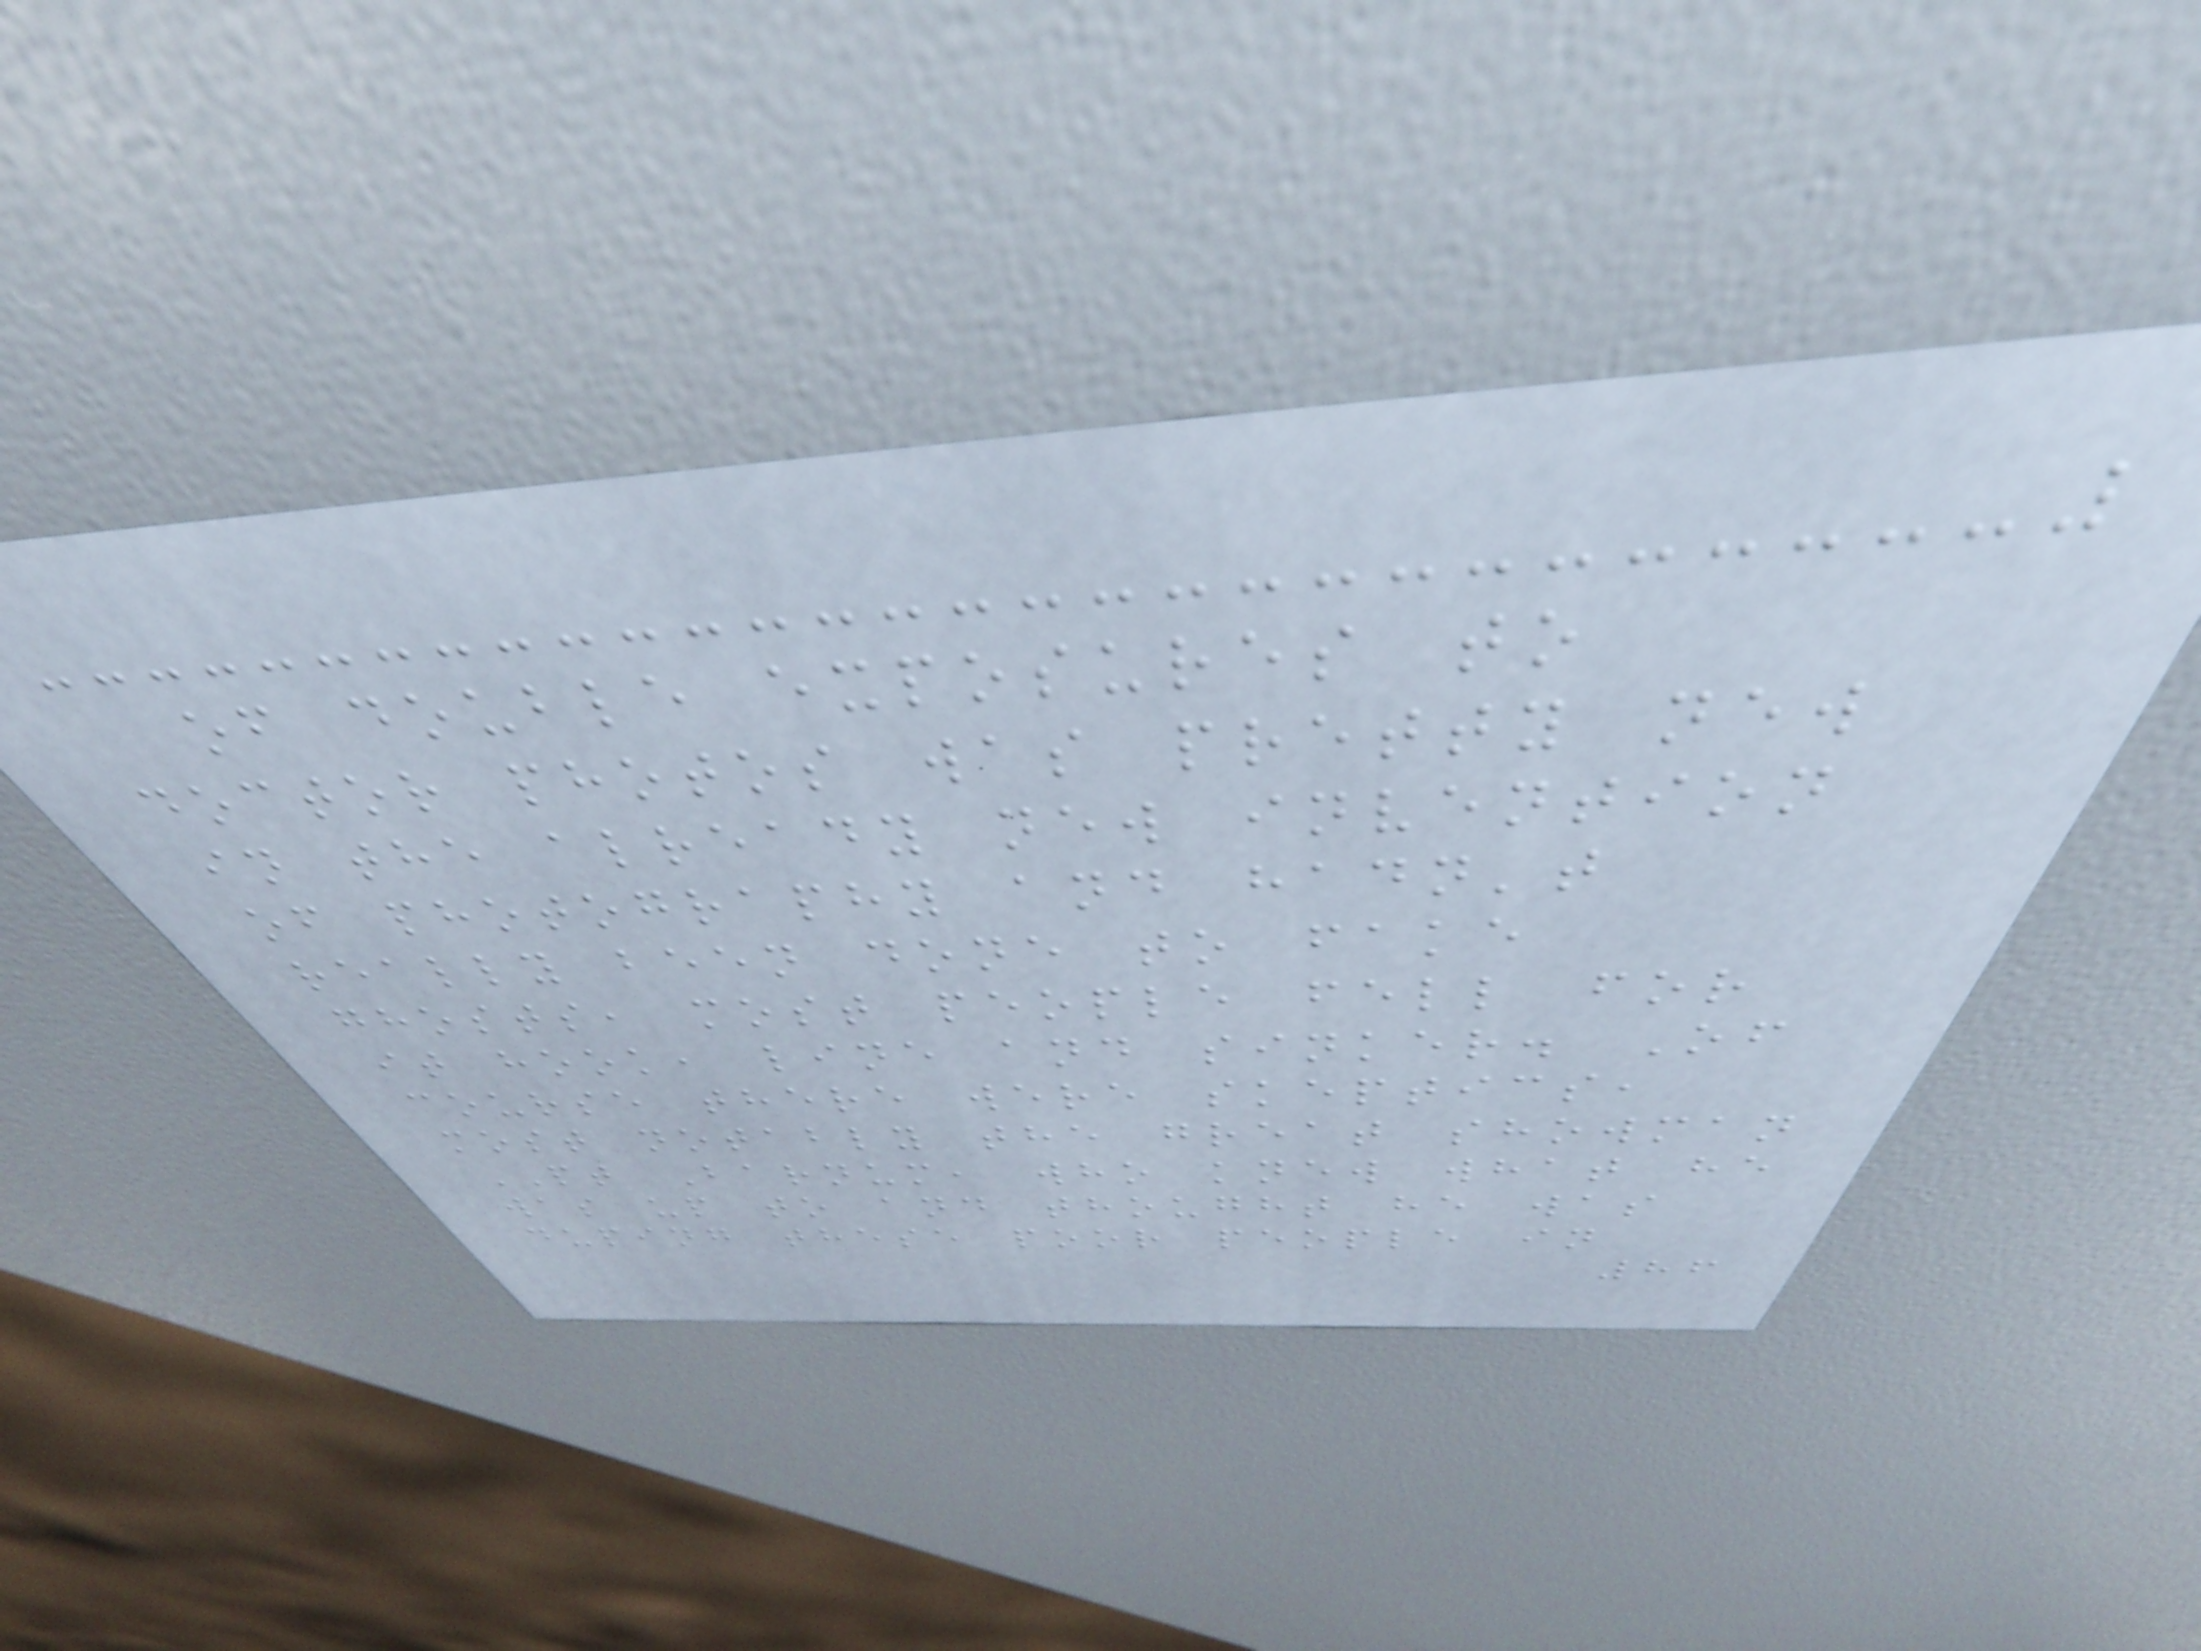of double exposures to
doctor photos was pretty new
in the already new invention
of photography and hadn't
really been done to fake
ghosts, most people fell for
it hook, line and sinker. Of
course there were skeptics,
most notably the great showman
PT Barnum, who knew what he
was up to and thought he was
duping these poor people in
86
